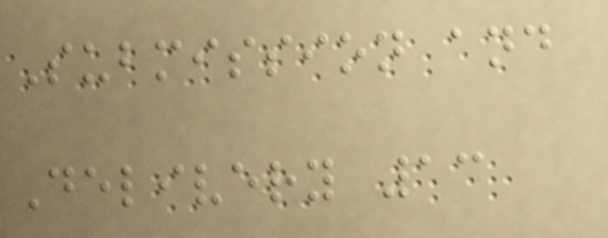Submission and
Delivery 13
